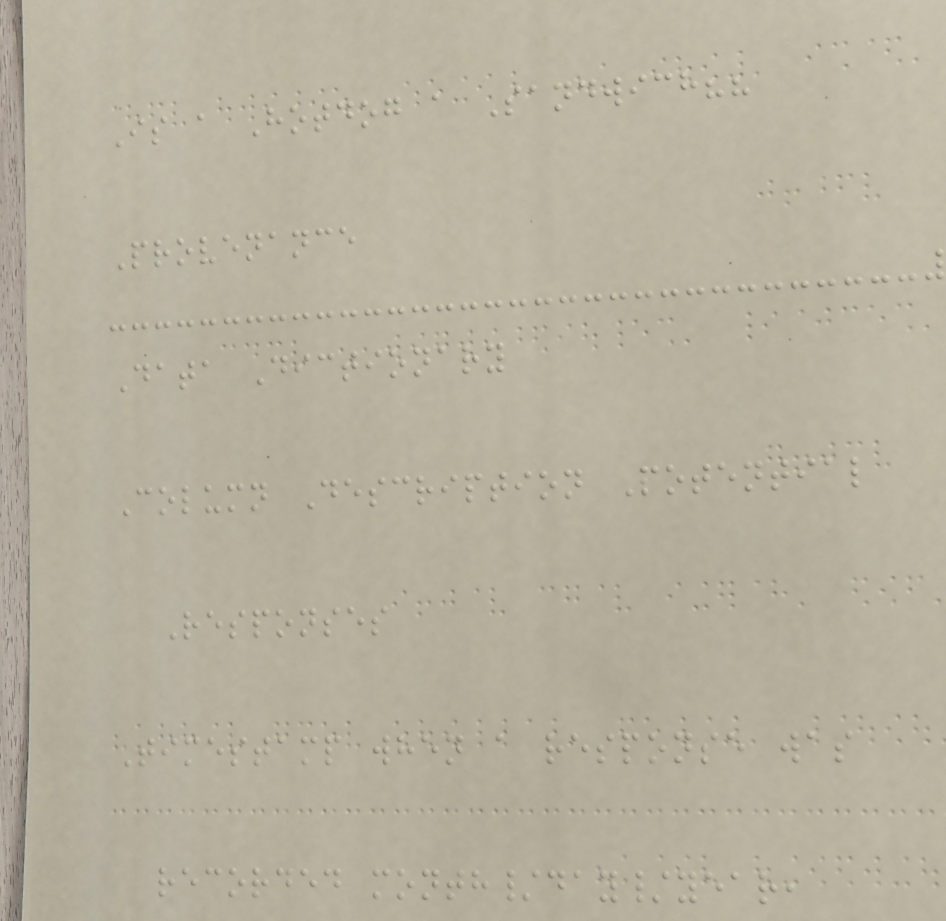Is a Hotdog a Sandwich??
Provenance
Data Dictionary
Column Description Potential
Responses
Timestamp when a response was
recorded month/day/year,
